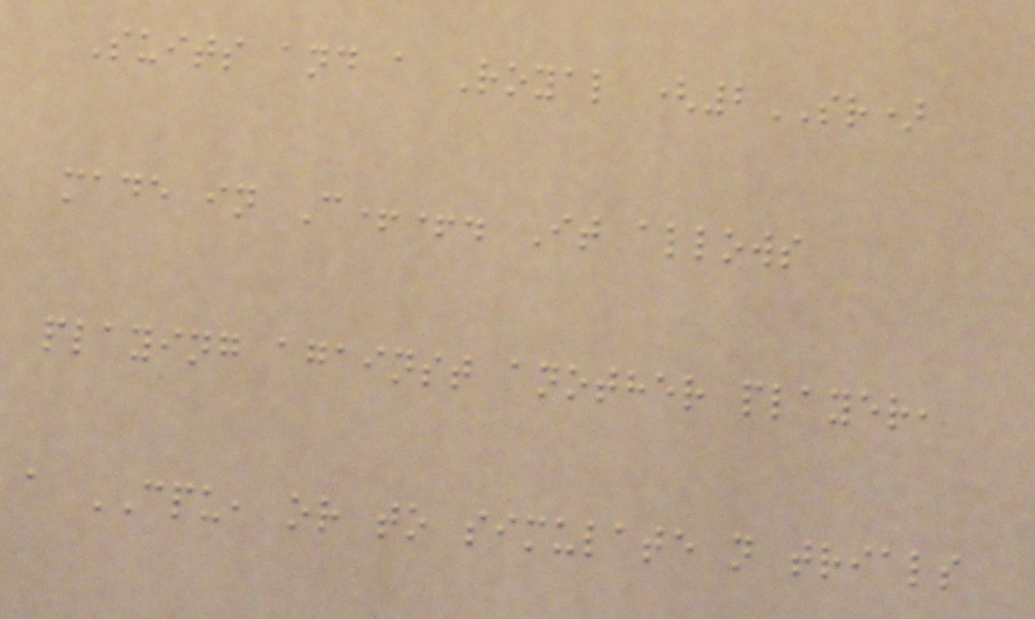Suits and a Royal (2SR)
made in C++. It allows
playing against another player,
a CPU, or to simulate n trials
